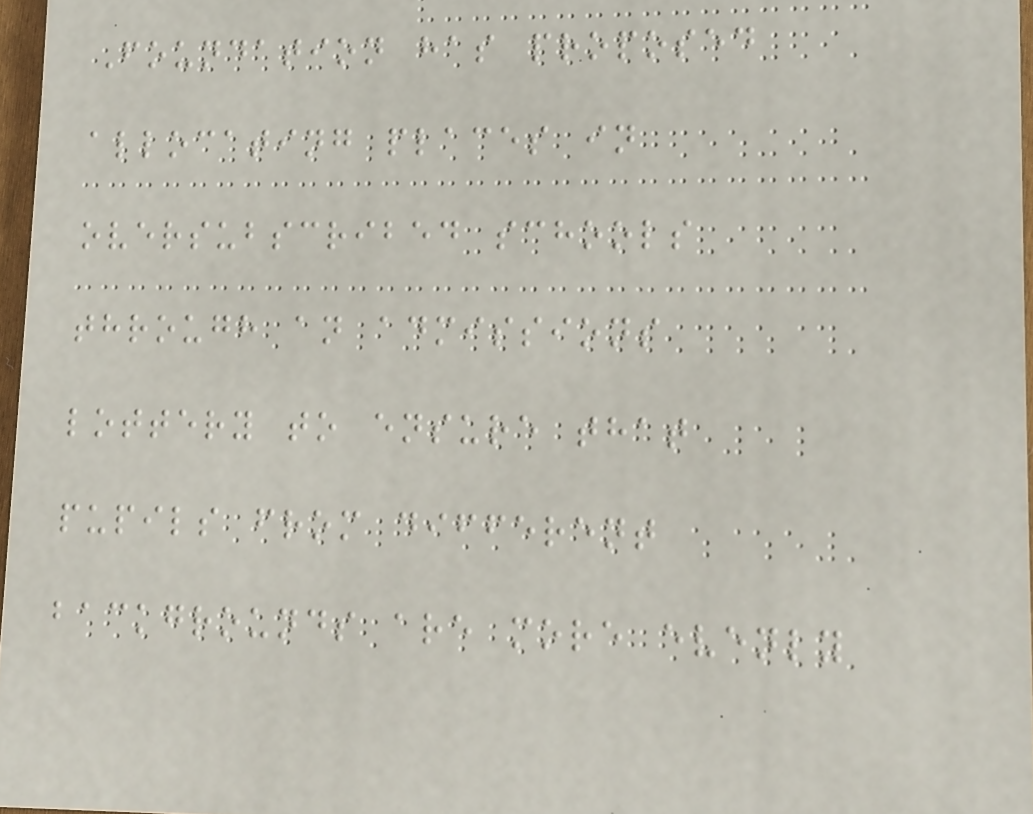Foundation has proposed
allocating places in
oversubscribed schools
through an admissions
lottery to ensure that
pupils from different
backgrounds are more evenly
